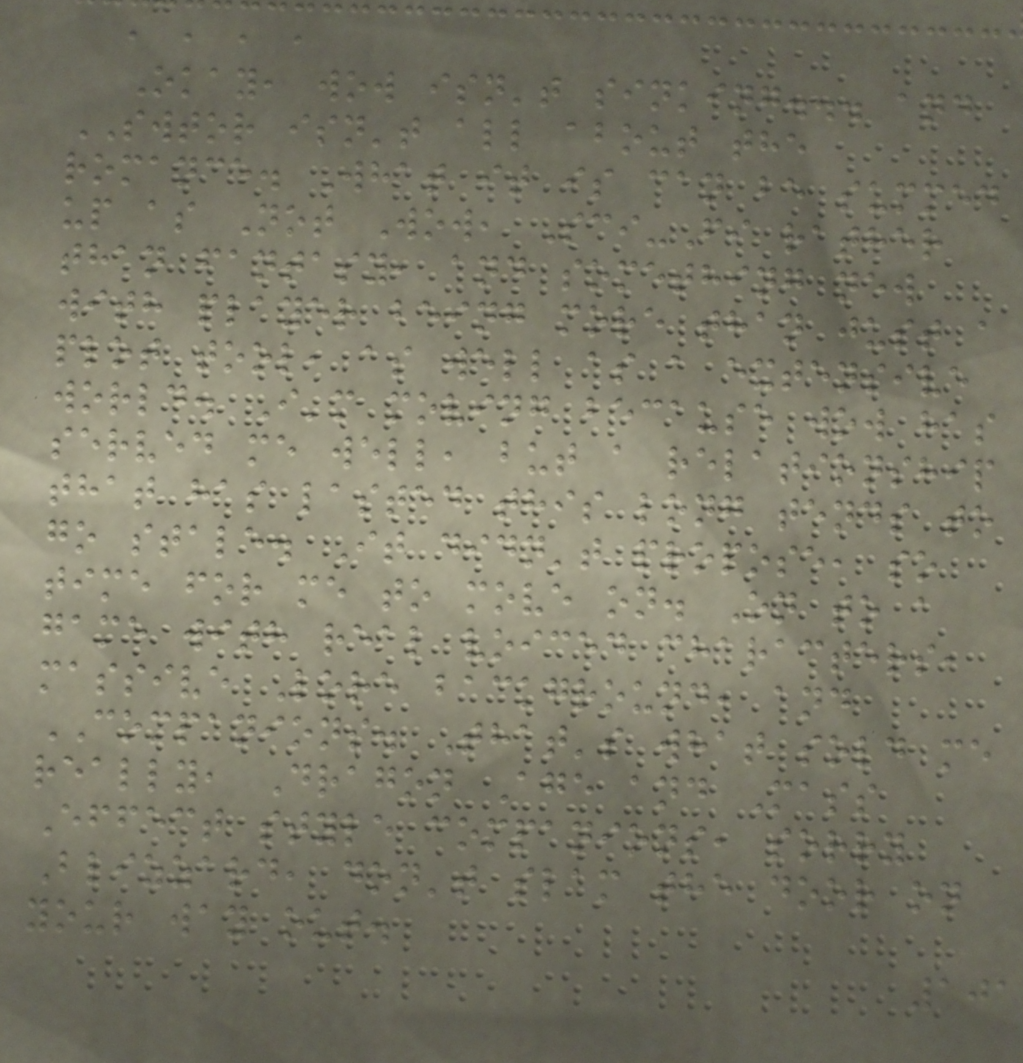, , , ,
Okay, wow isn't sinking... and
SWTOR isn't all about the
romance. What it is can be summed
up as Not Wow, Sci-Fi rather
than fantasy, and something new
with player being more than just a
plot tool, as well as a extensive
world. I'm moving because wow has
served me well, but a relationship
that has lasted this long tends to
go stale. It didn't propose, so
time for me to move on. On to a
game with real voiced characters,
massive Lore background, and
COMPANIONS. That's what sold me
really, Dragon Age and Mass
Effect style companions, sorry
Blizzard, don't slam the door on
your way out.
101
